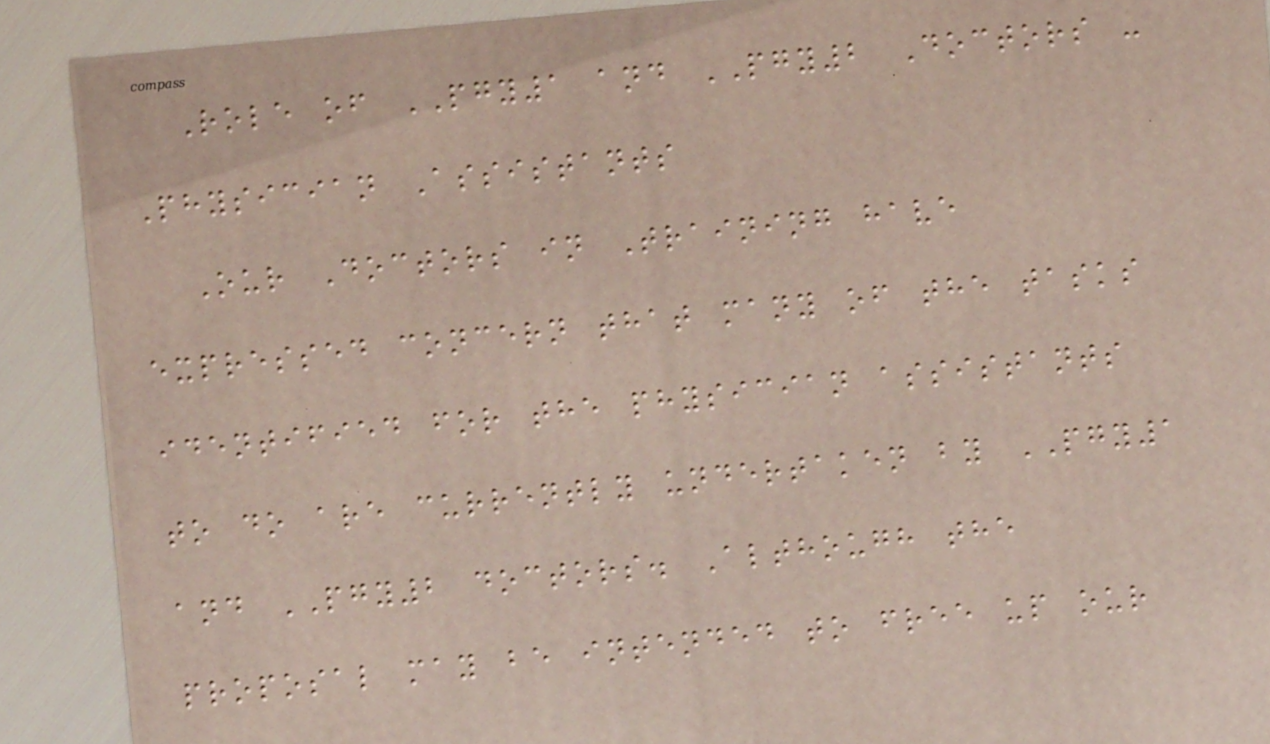Role of PGY1 and PGY2 Doctors -
Physician Assistants
Our Doctors in Training have
expressed concern that many of the tasks
identified for the physician assistants
to do are currently undertaken by PGY1
and PGY2 doctors. Although the
proposal may be intended to free up our
